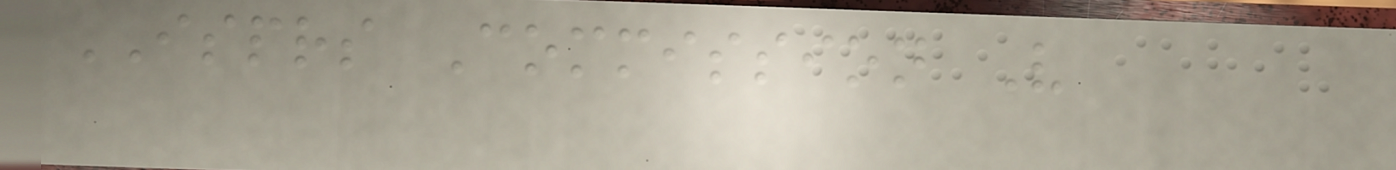ISPRS Commission V
